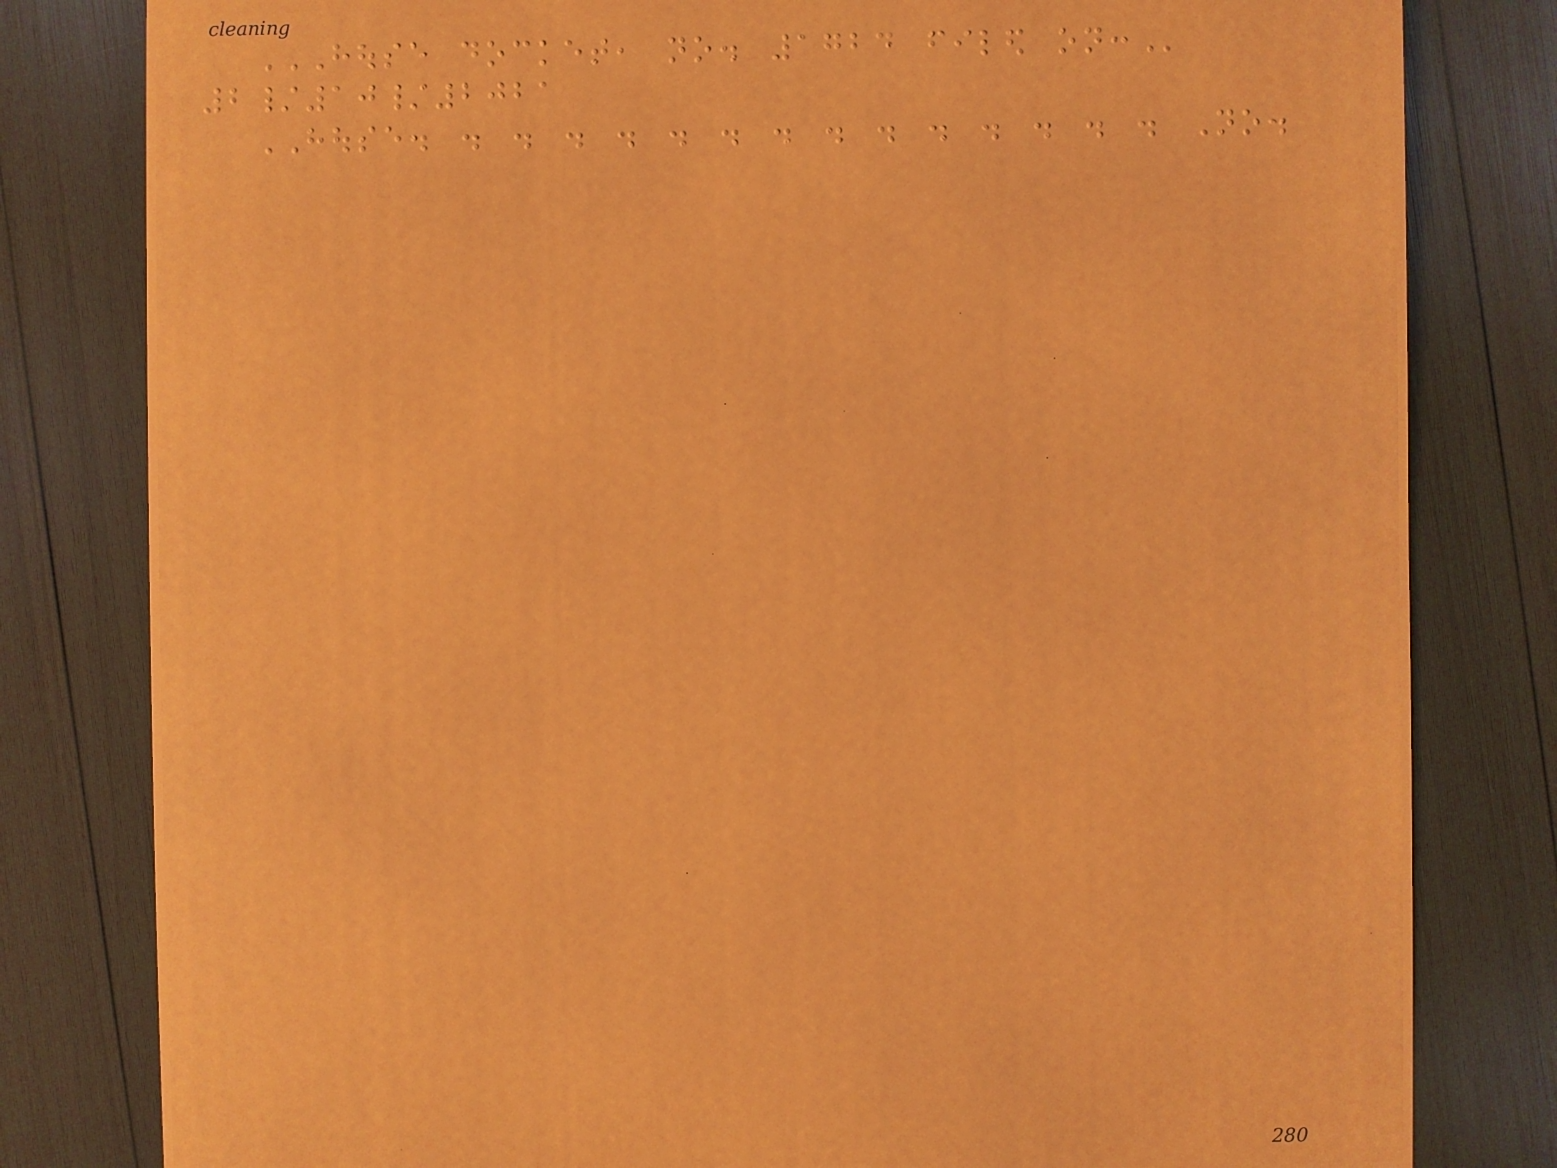HOUSE DOCKET, NO. 1724 FILED ON:
2/10/2021
HOUSE. . . . . . . . . . . . . . . No.
